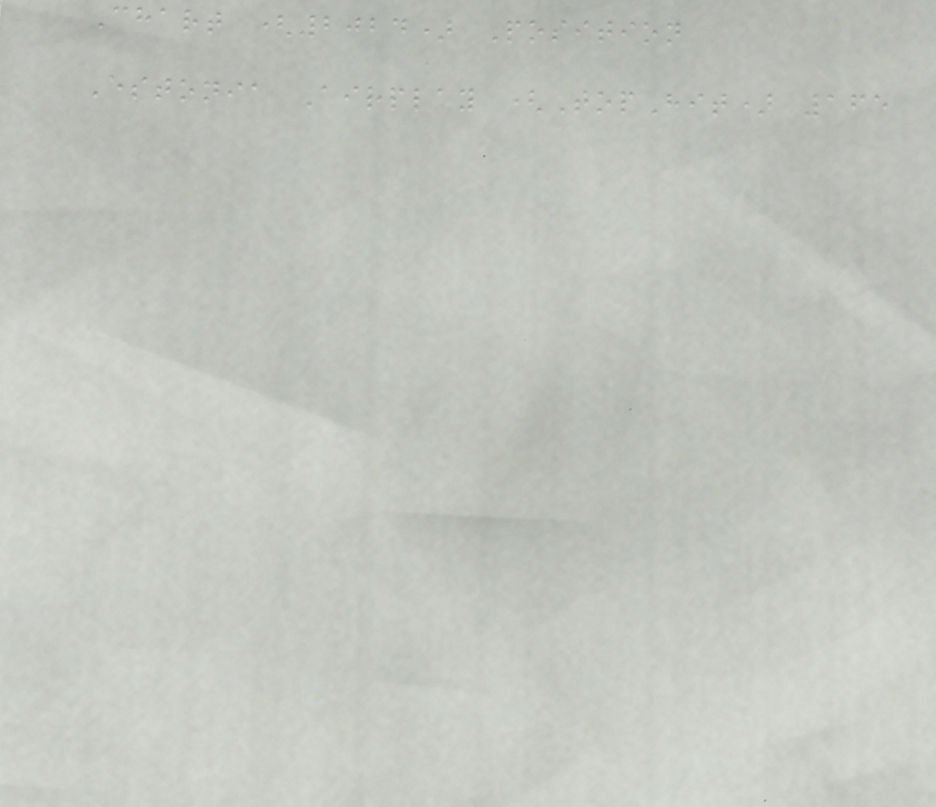Chart (2024) Position
Estonia Airplay (TopHit) 165
